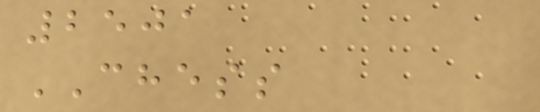2501
CHESS
